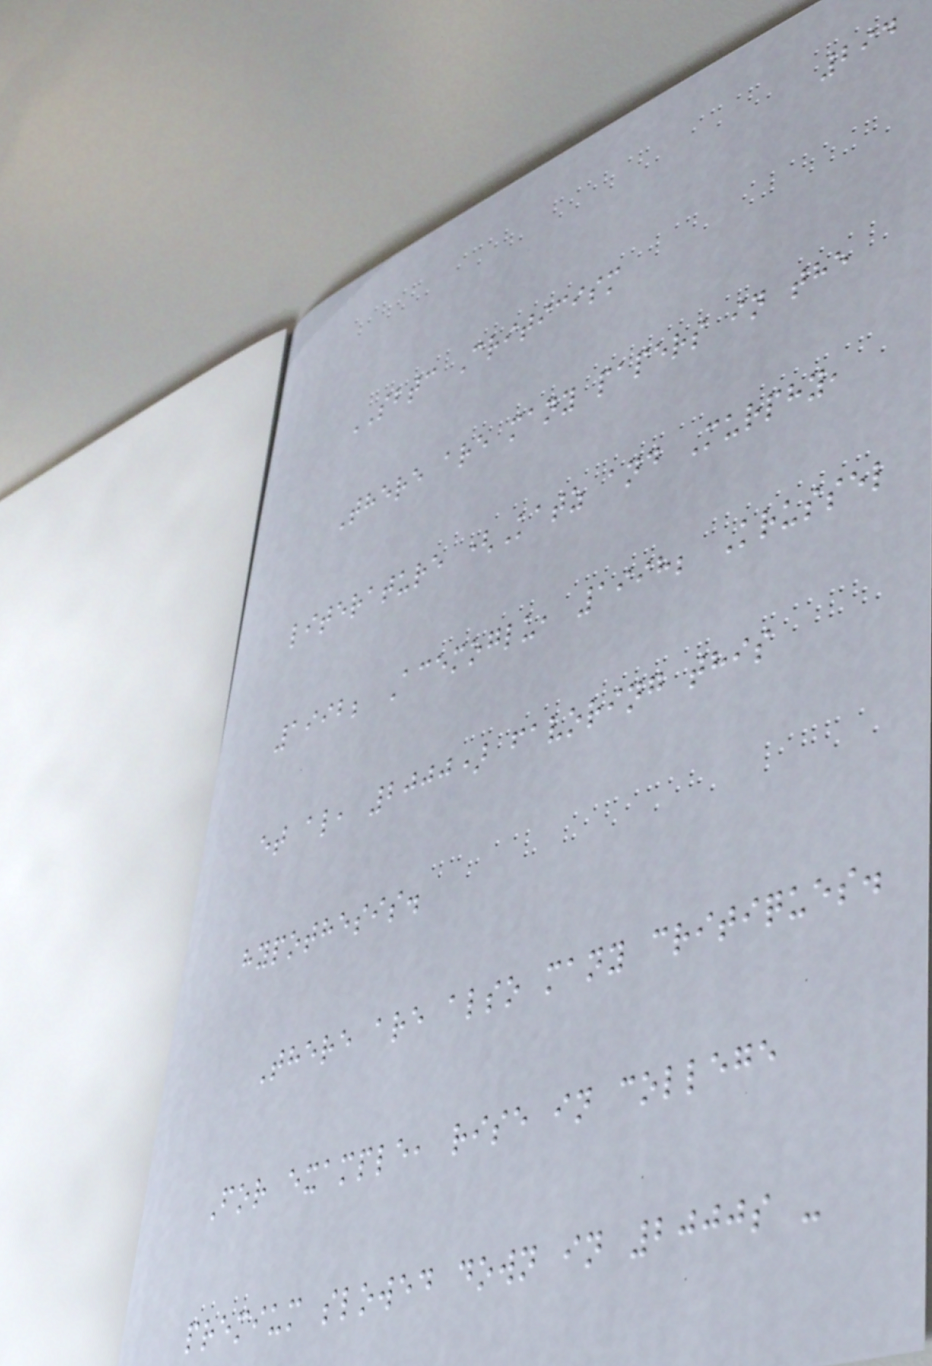294
SBTC Criticism
There are many papers in the
literature (Katz and Murphy,
1992; Acemoglu, 1998; Krussel
et al, 2000) favoring this
hypothesis.
There are also many critiques.
For example, rise in college
premium slowed down in 2000s -
